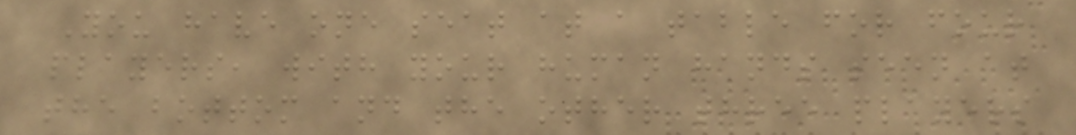You have one seat at a table for four
players, with your human hands seen at
the bottom and the other three players
